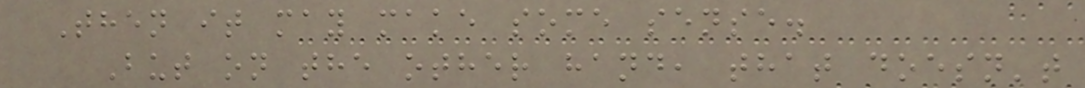Then it may make some sense.
But on the other hand, that doesn't
